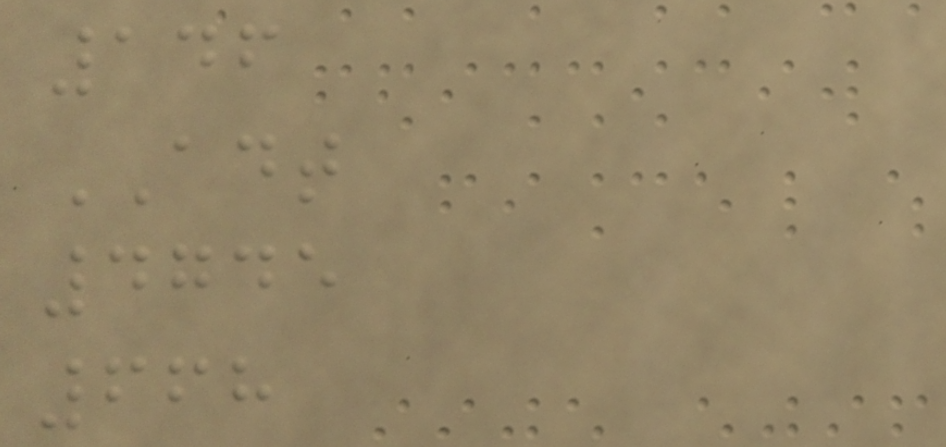146
ADT
4745
668
